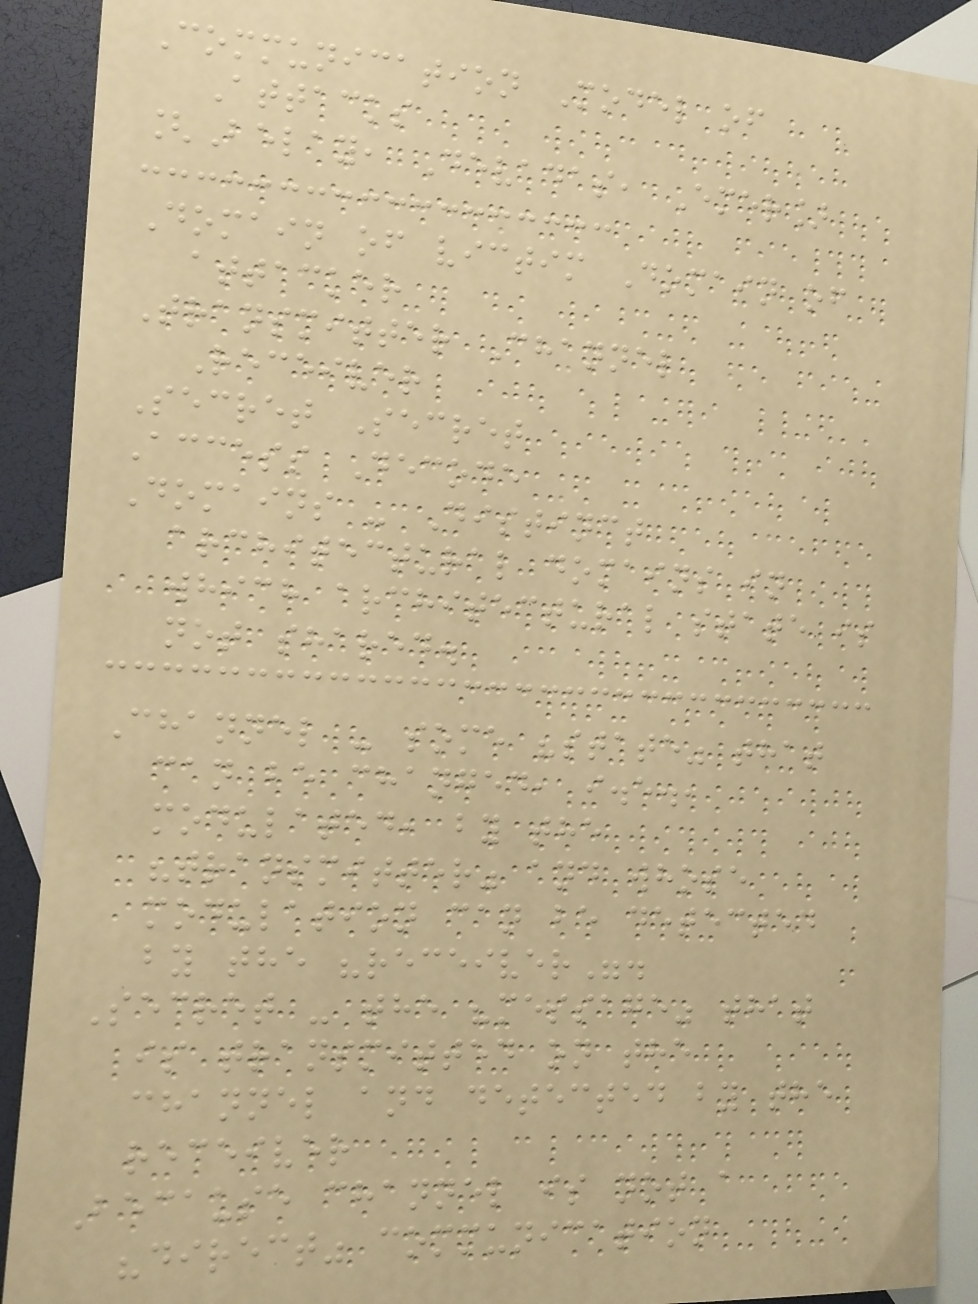Communication Model of
Attacks
[Belay, Devadas, Emer]
Domain of victim Domain of
attacker
Transmitter Channel
Receiver
Secret Secret
Access Decode
Domains - Distinct
architectural domains in
which architectural state is
not shared.
Channel - some "state" that
can be changed, i.e.,
modulated, by the
"transmitter" and whose
modulation can be detected
by the "receiver".
Secret - the "message" that
is transmitted on the
channel and detected by the
receiver
Because channel is not a
"direct" communication
